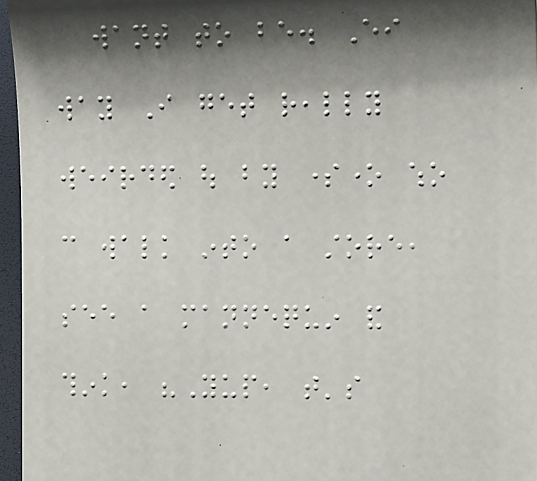want to be. Either
way I get really
weirded out by someone who
can walk into a store,
see a mannequin and
think, "Yup, that's
